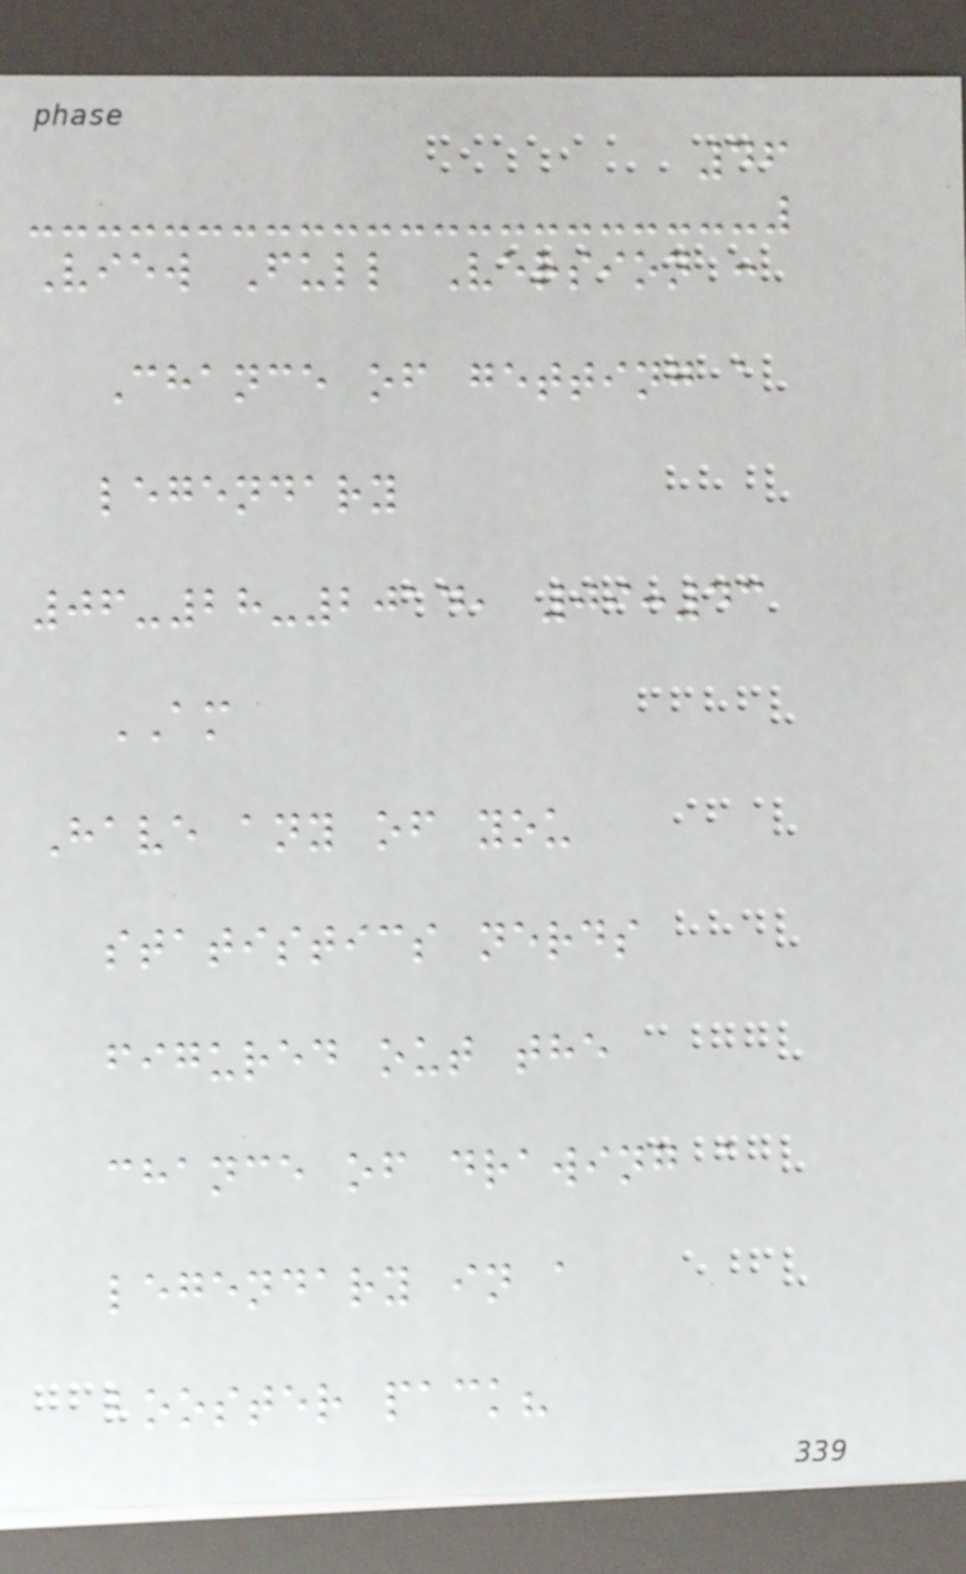46
View Full Version :
Chance of getting a
legendary
06-28-2014, 09:43
AM
Have any of you
statistics nerds
figured out the
chance of drawing a
legendary in a
booster pack?
